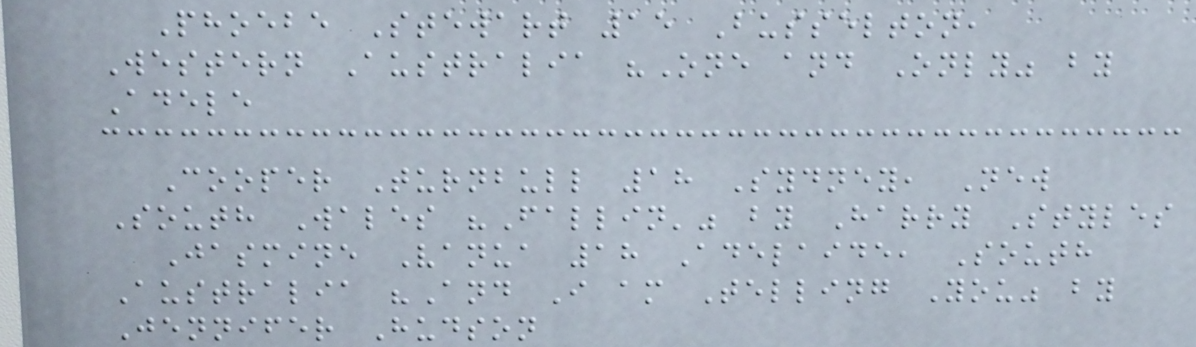Phoebe Stewart 15 Busselton,
Western Australia "One and Only" by
Adele
Cooper Turnbull 18 Sydney, New
South Wales "Fallin'" by Harry Styles
Jasmine Vanua 18 Adelaide, South
Australia "And I am Telling You" by
Jennifer Hudson
